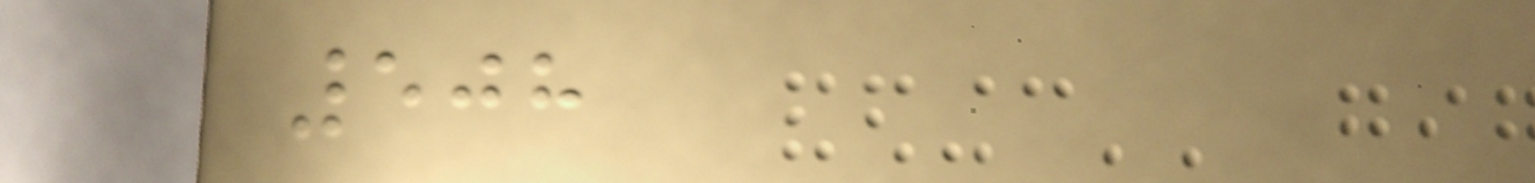508
